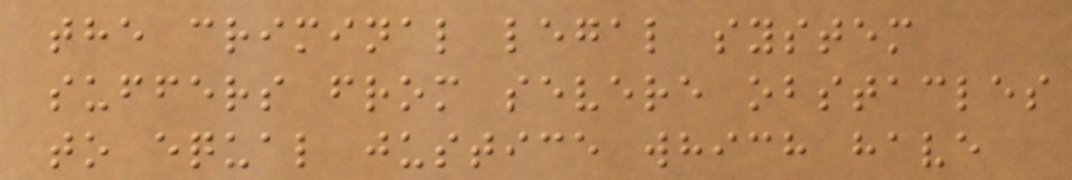the criminal legal system
suffers from severe obstacles
to equal justice which have
